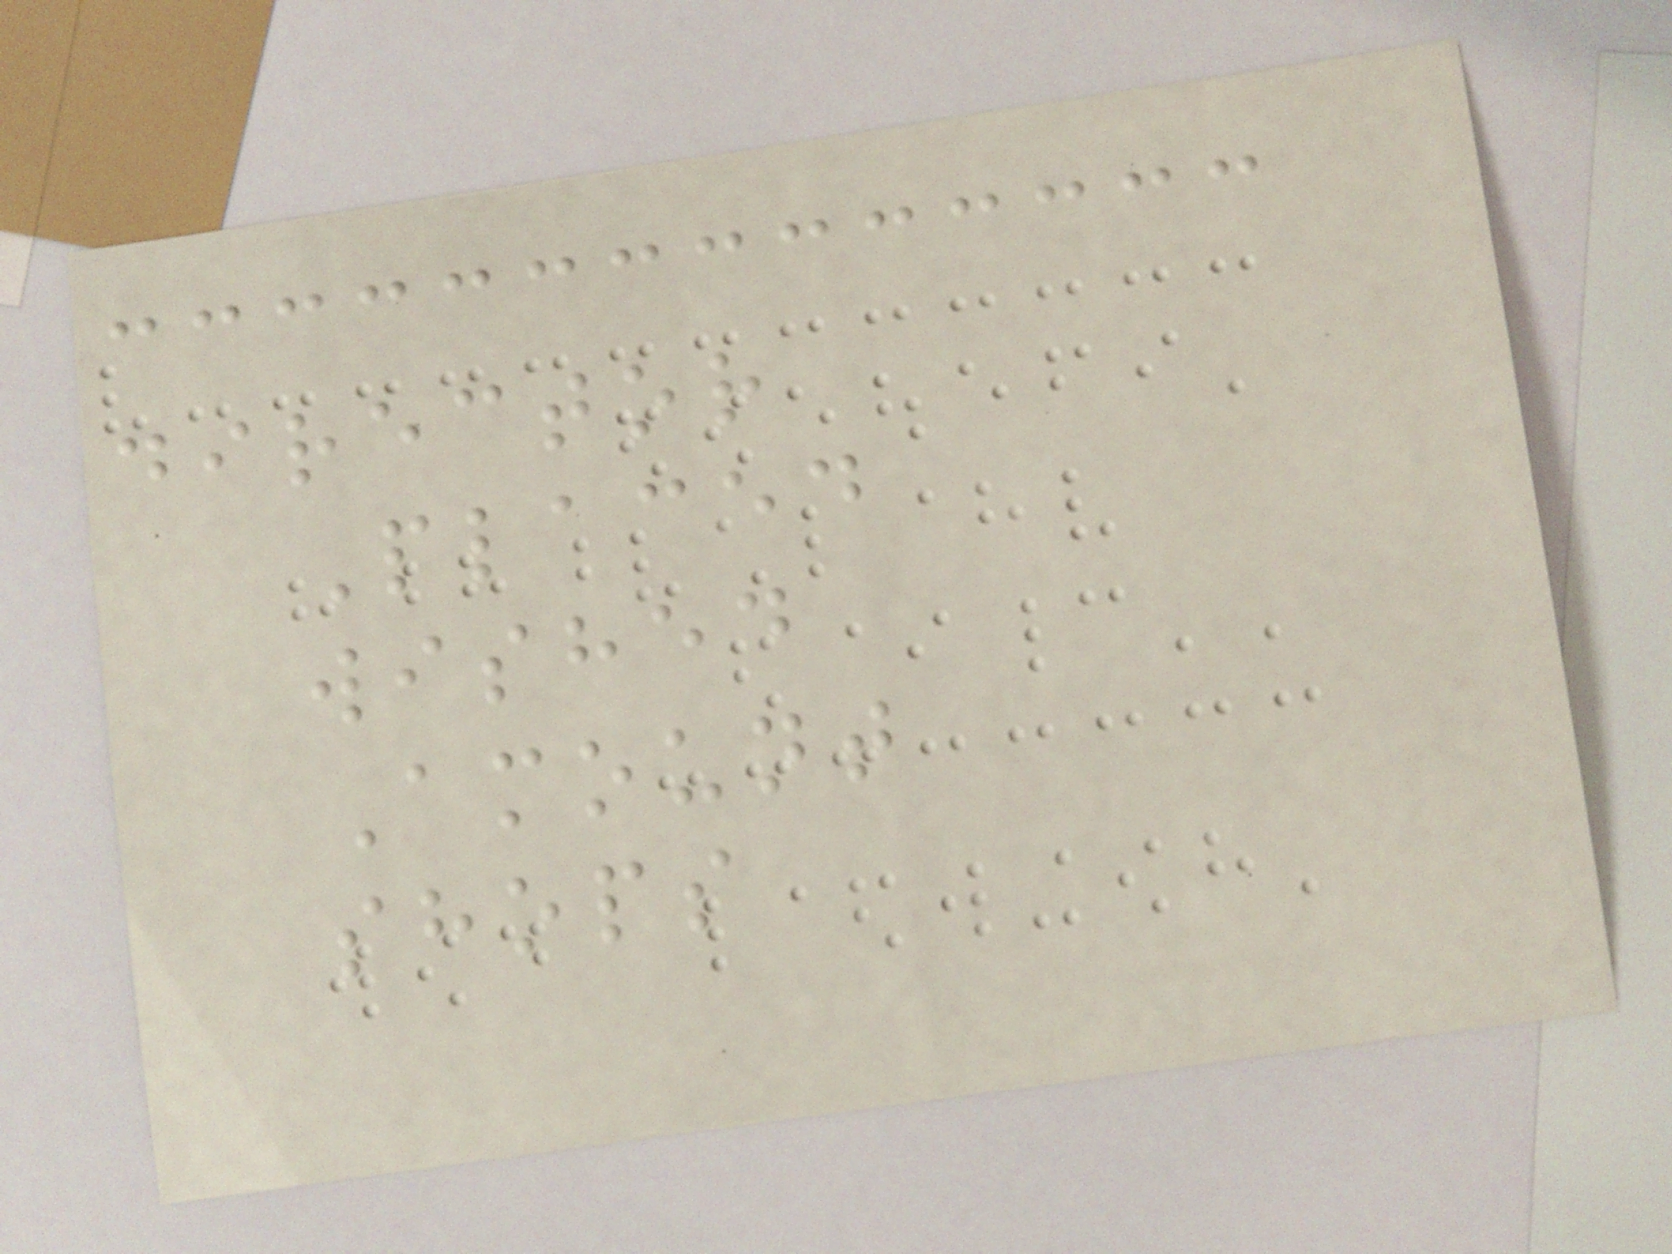director
Placed
wished
Amount
shops
